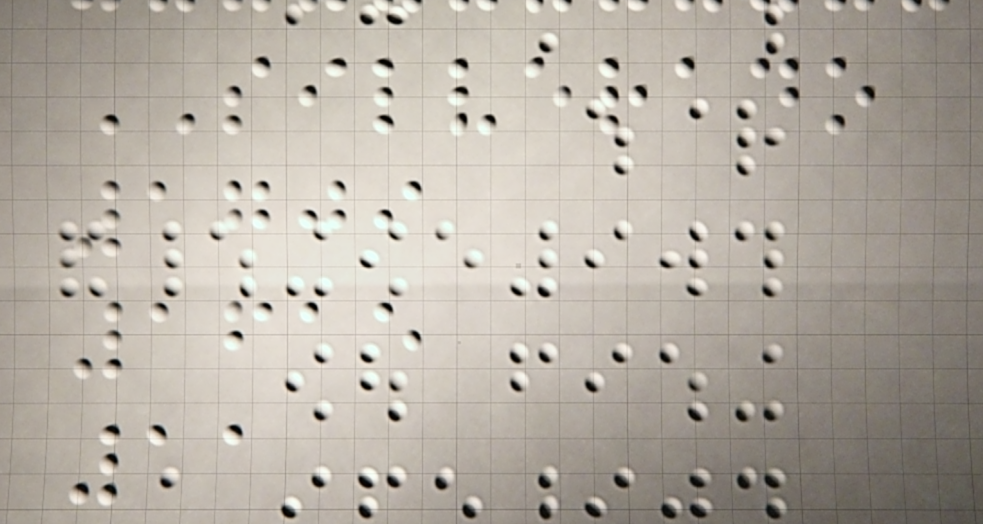SILVERADO
1709
1615
11
